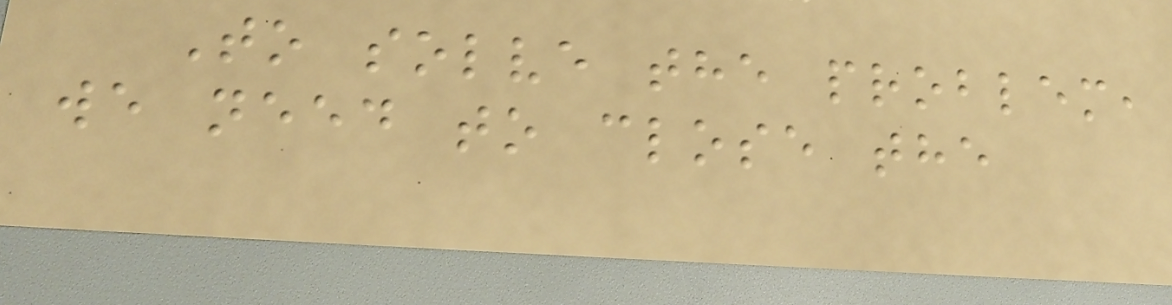To solve the problem,
we need to close the
